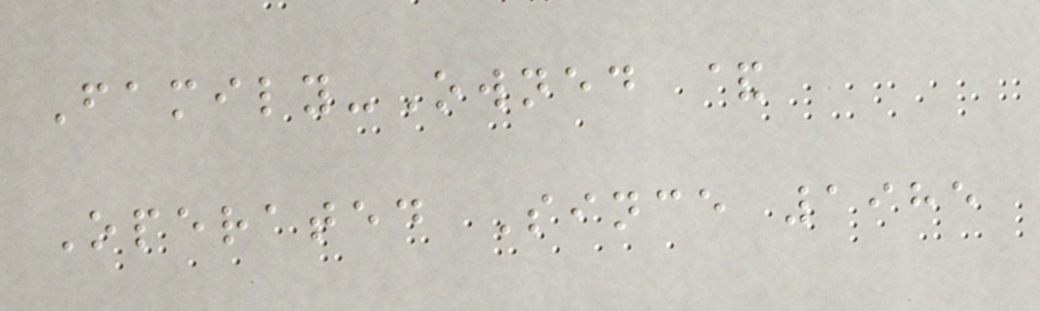Family-Owned &
Operated Since 1985
